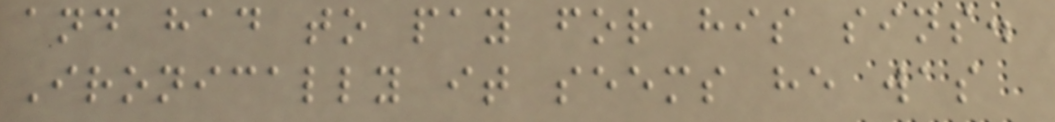and had to pay for his sins.
Ironically it seems he was
